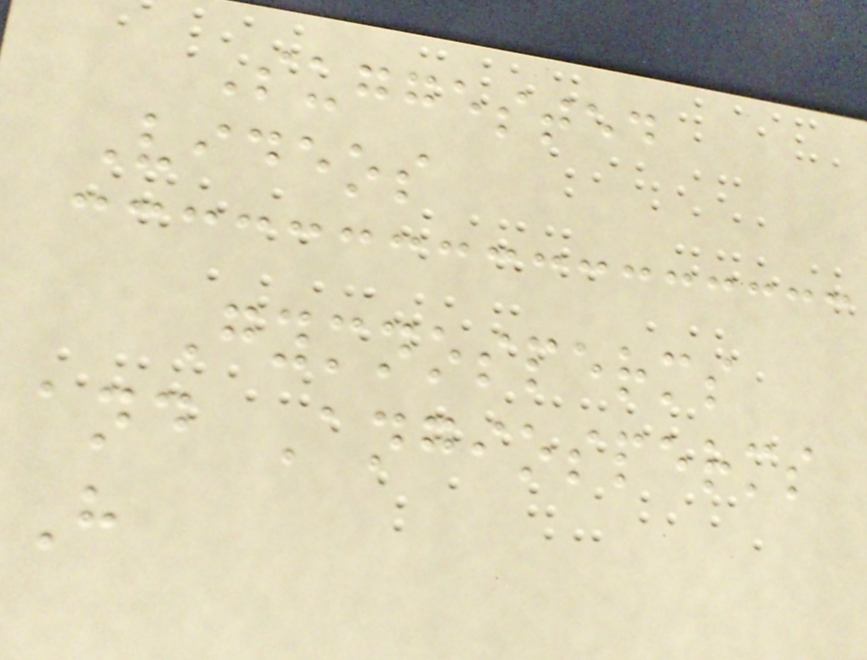Suggested
Videos
Gymnosperms
and Angiosperms
H
